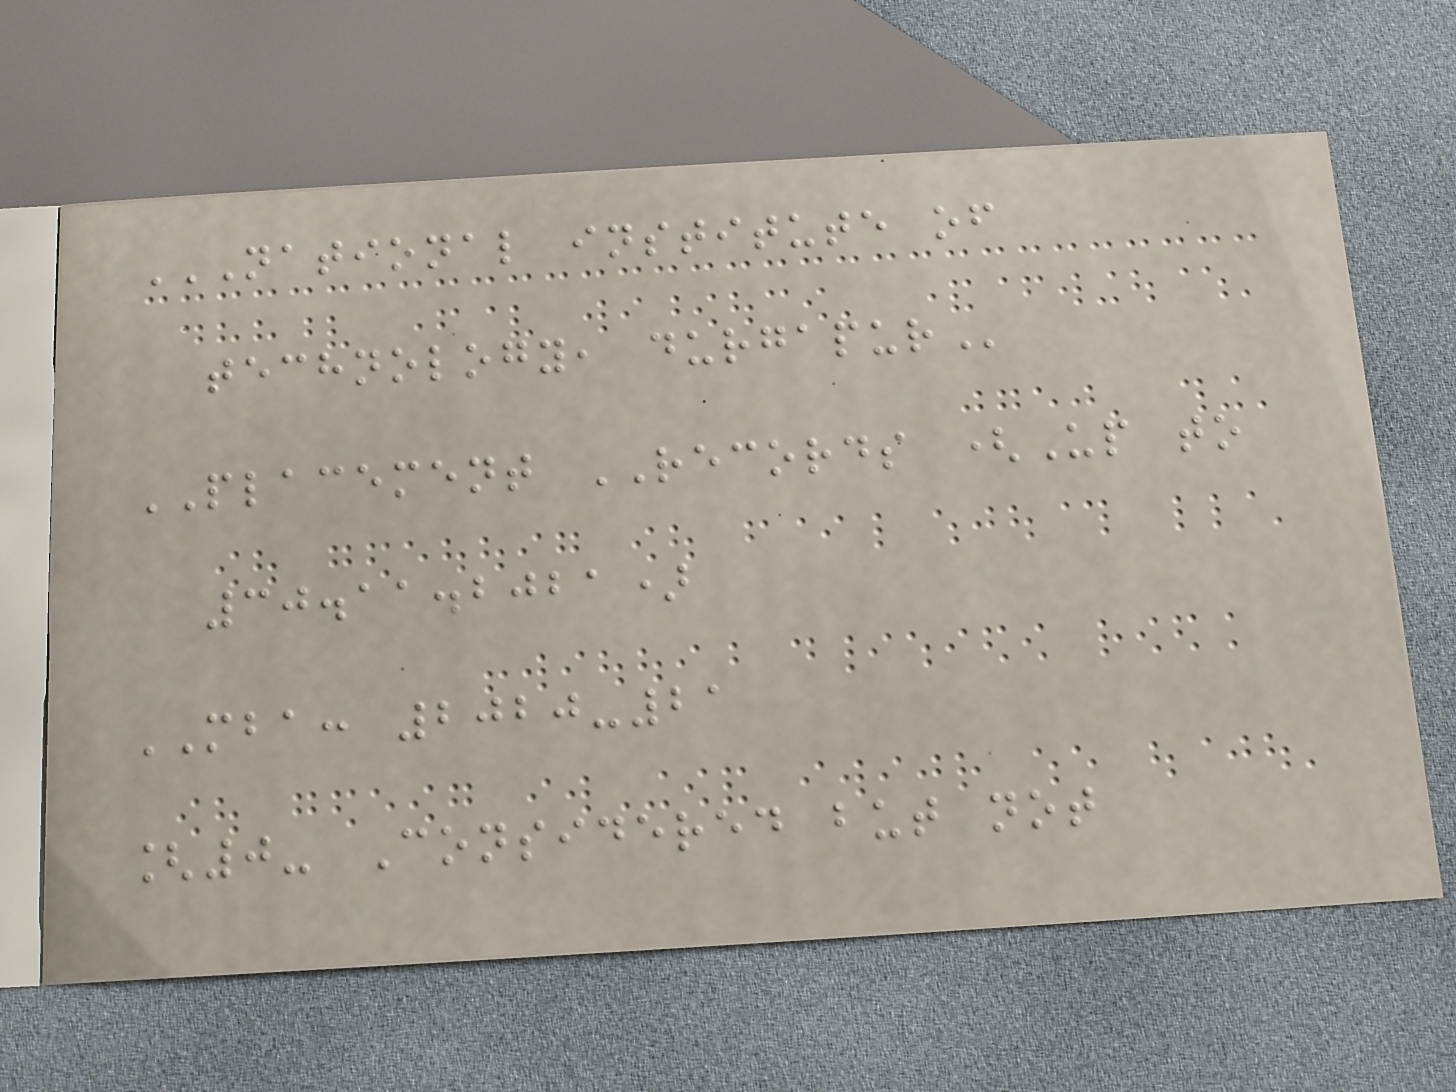NATIONAL INSTITUTE OF
TECHNOLOGY, DURGAPUR
PLACEMENT RECORDS (Up to
30.11.2021)
MBA: 2020-21
[0- Considered but not
